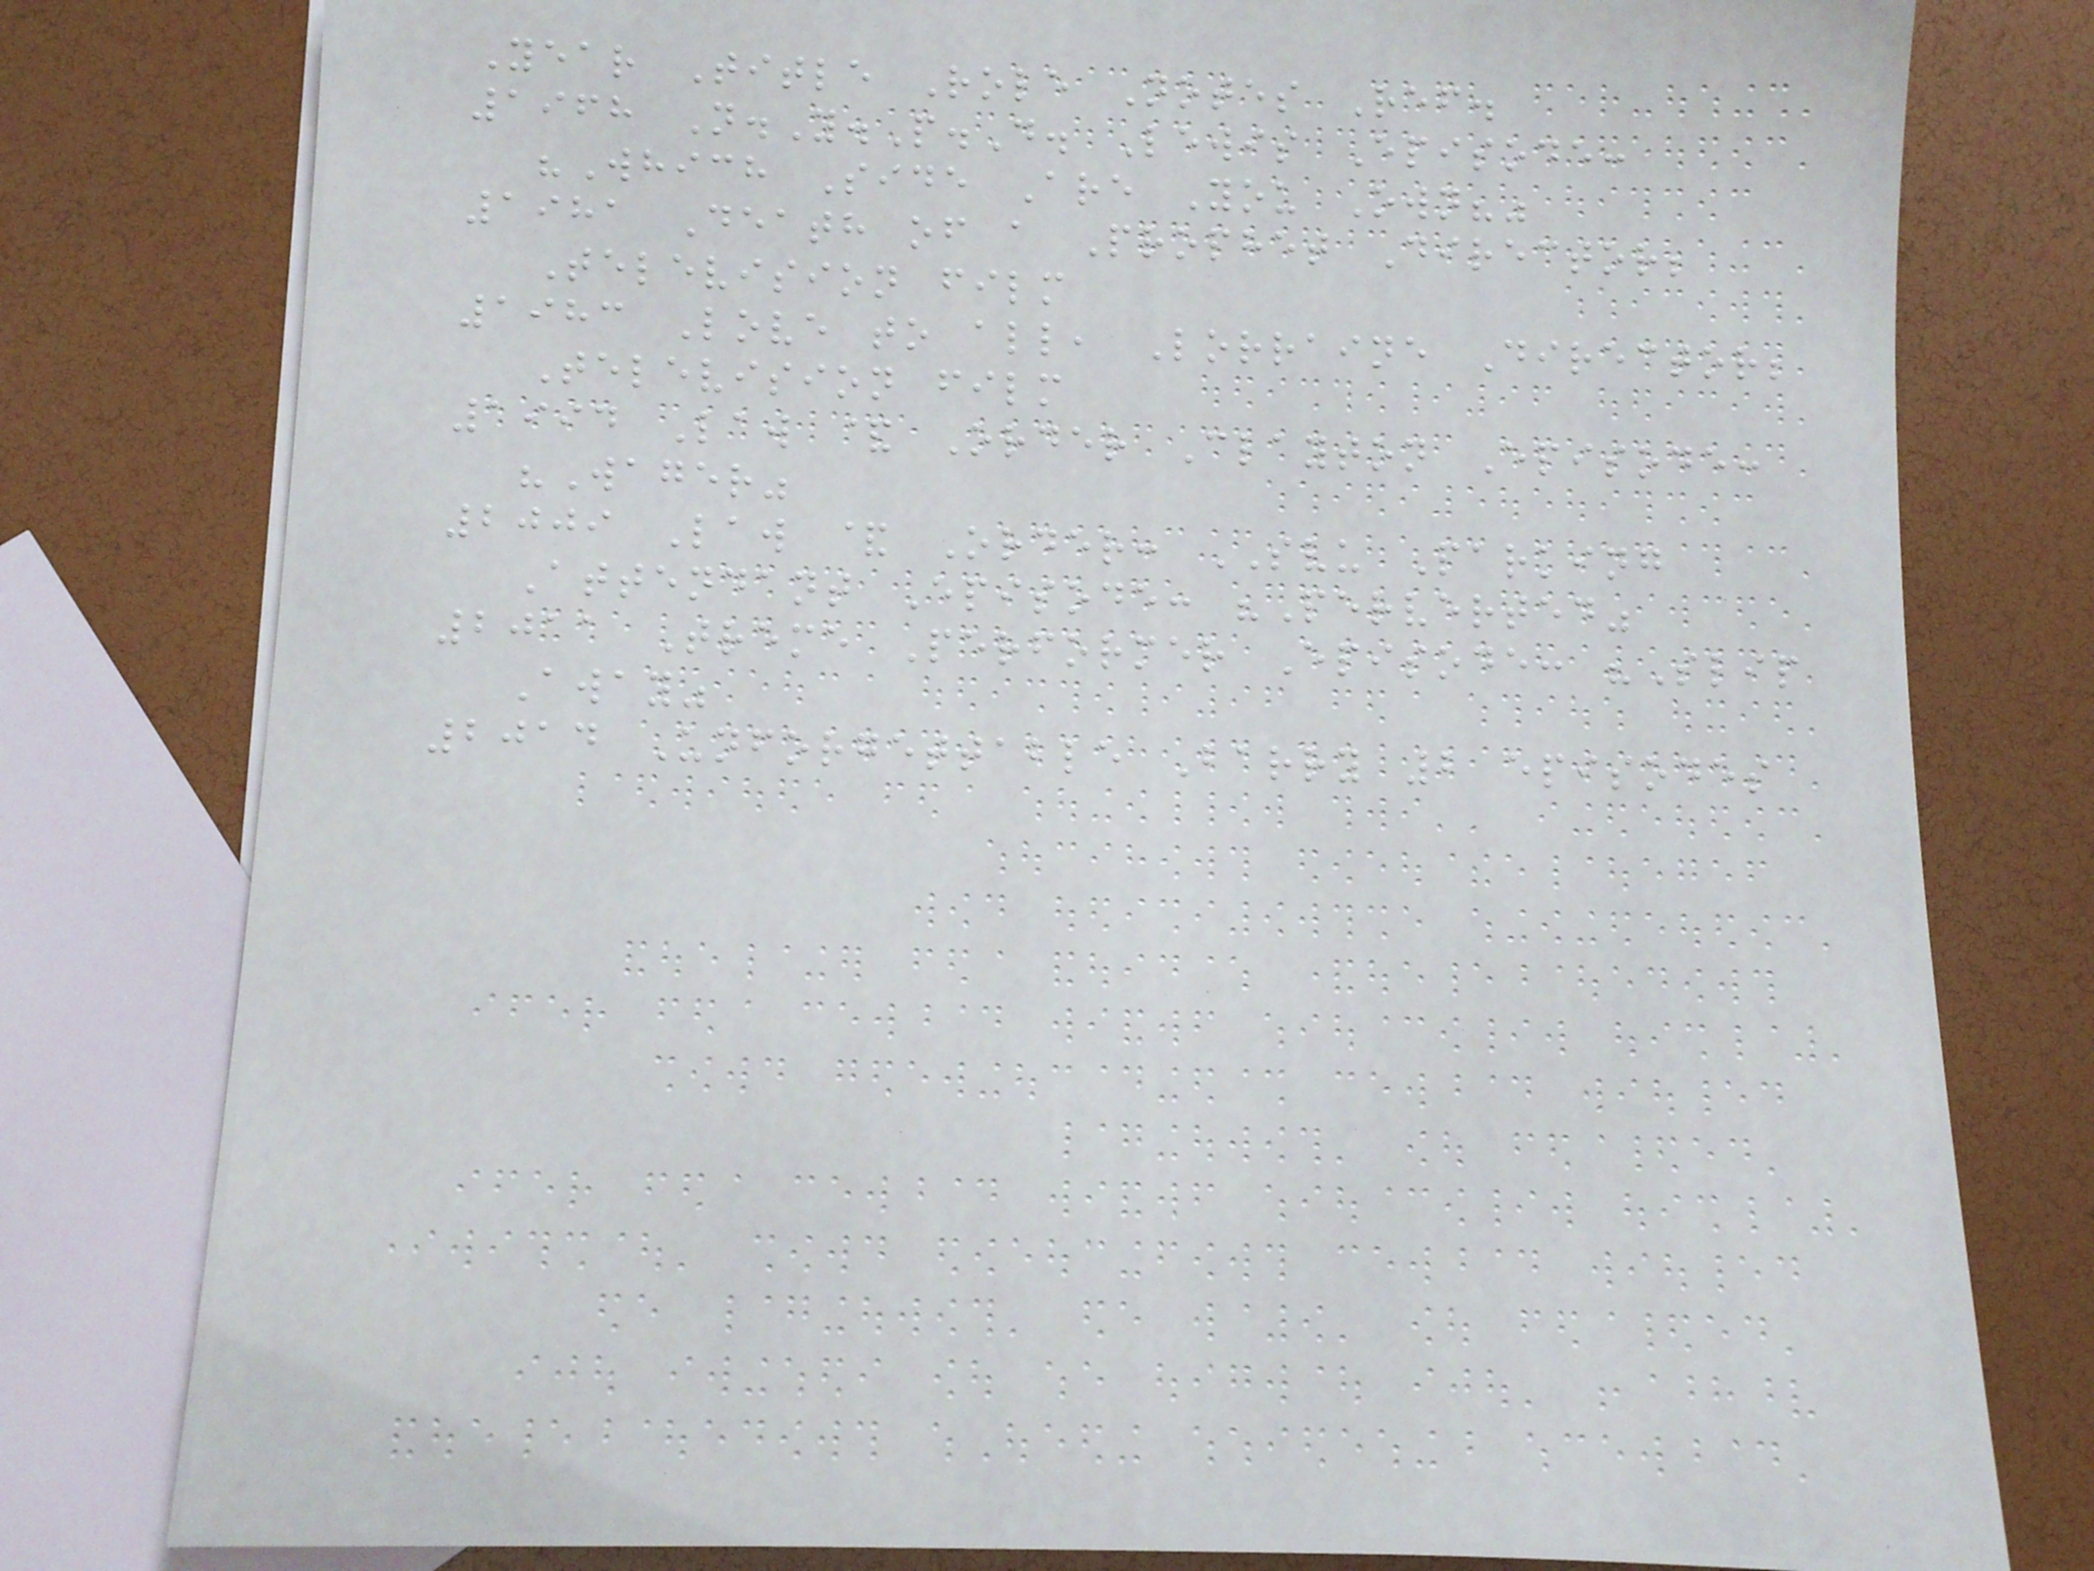Year Title Role Notes Ref.
1968 N.Y.P.D. Lewis Episode:
"Which Side Are You Own?"
1981 Death of a Prophet Director;
Television film
1983 Love to all, Lorraine Director;
Television film
1994 Law & Order Clayton Episode:
"Wager"
2009 Law & Order: SVU Parking
Attendant Episode: "Perverted"
2011 Treme Performer Episode: "Slip
Away"
2014 Unforgettable Barry 2 episodes
